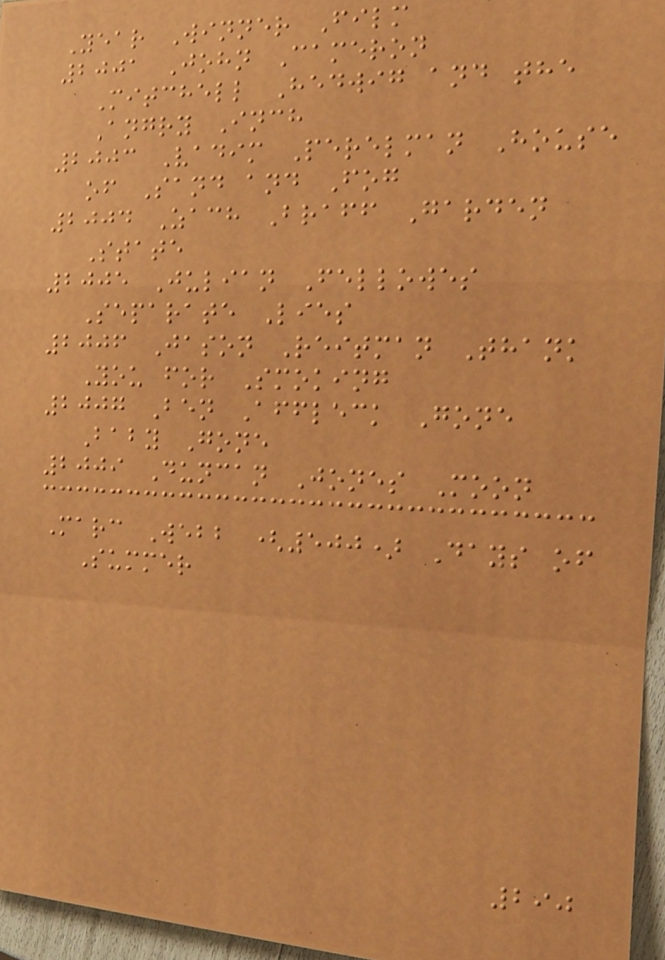Year Winner Film
2001 John Cameron
Mitchell Hedwig and the
Angry Inch
2003 Vadim Perelman House
of Sand and Fog
2004 Zach Braff Garden
State
2005 Julian Fellowes
Separate Lies
2006 Jason Reitman Thank
You for Smoking
2007 Ben Affleck Gone
Baby Gone
2009 Duncan Jones Moon
Marc Webb (500) Days of
Summer
290
